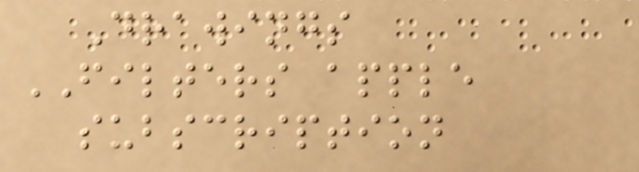Drawings
FILTERS apple
subscription
